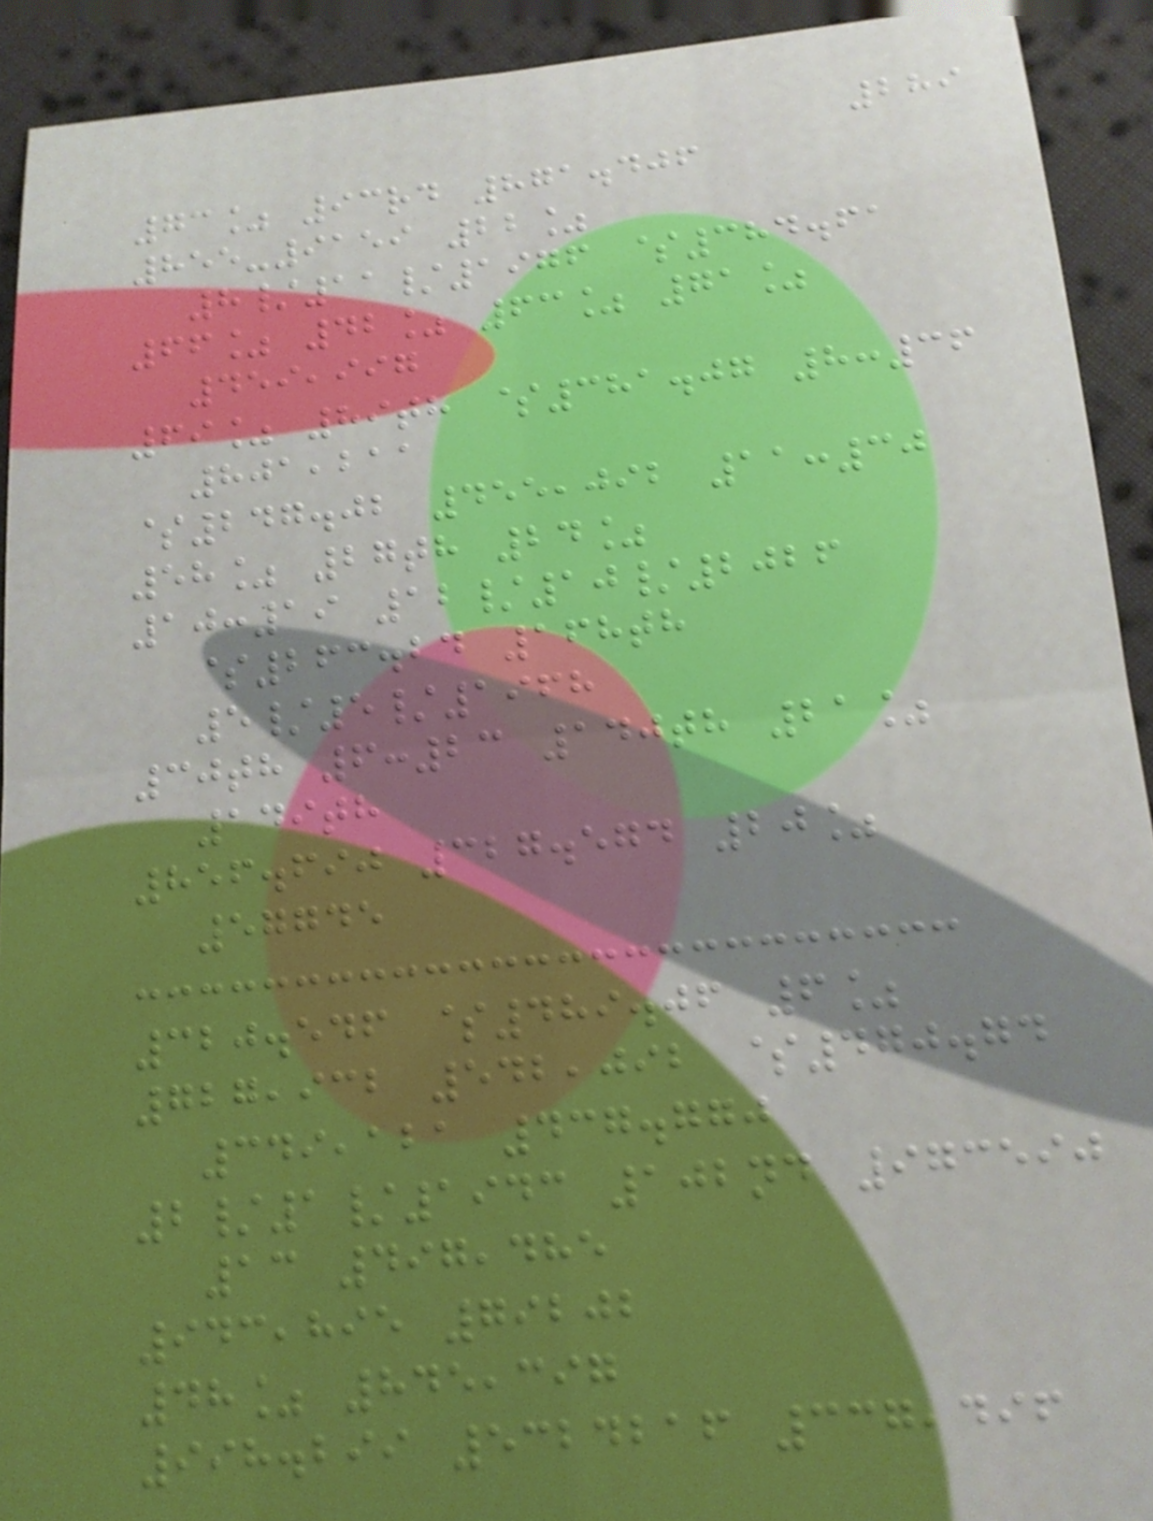289
73% 93rd 871.406
855-9159 22%
8/11/1976 $384.61
66% 42% 63% 71%
459,997
69% 89th $381.07 8:36
801,211
$247.02 455,092 11:30
58% 27th 24%
10:19 12/10/2026
$263.24 168th
5/5/1968
30th 6:23 140th 21%
149th
856.690 327.574 20%
57745
320.546 $489.06 6%
727,932 542,092 $470.74
349,121 437.770
2/1/1943 102nd 973590
13 497,485
943,895 79202
48% 845,397
998.299 5324216 337,496
